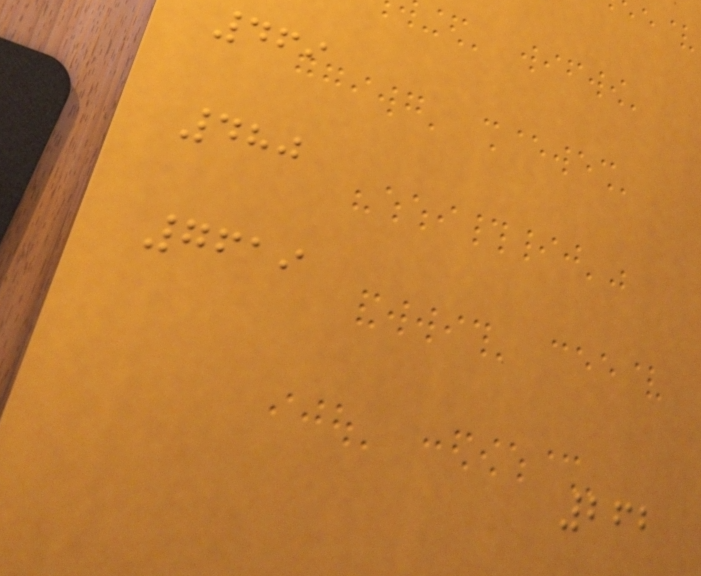469
480
7619
262
